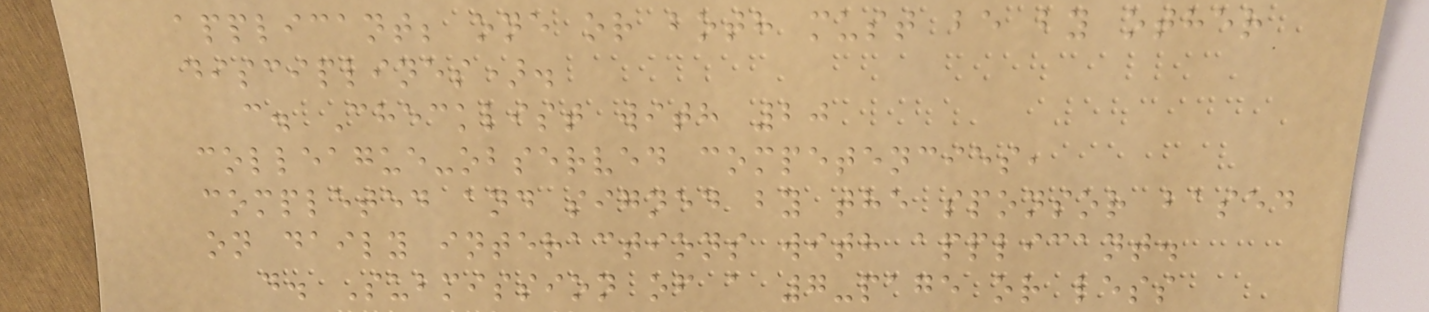applicant; one or both must be by other
disciplines).
c. Checklist with 20
colleague-observed competencies,
completed and signed by the sponsor based
on daily interactions with applicant.
d. Submission of a 7-page or less
